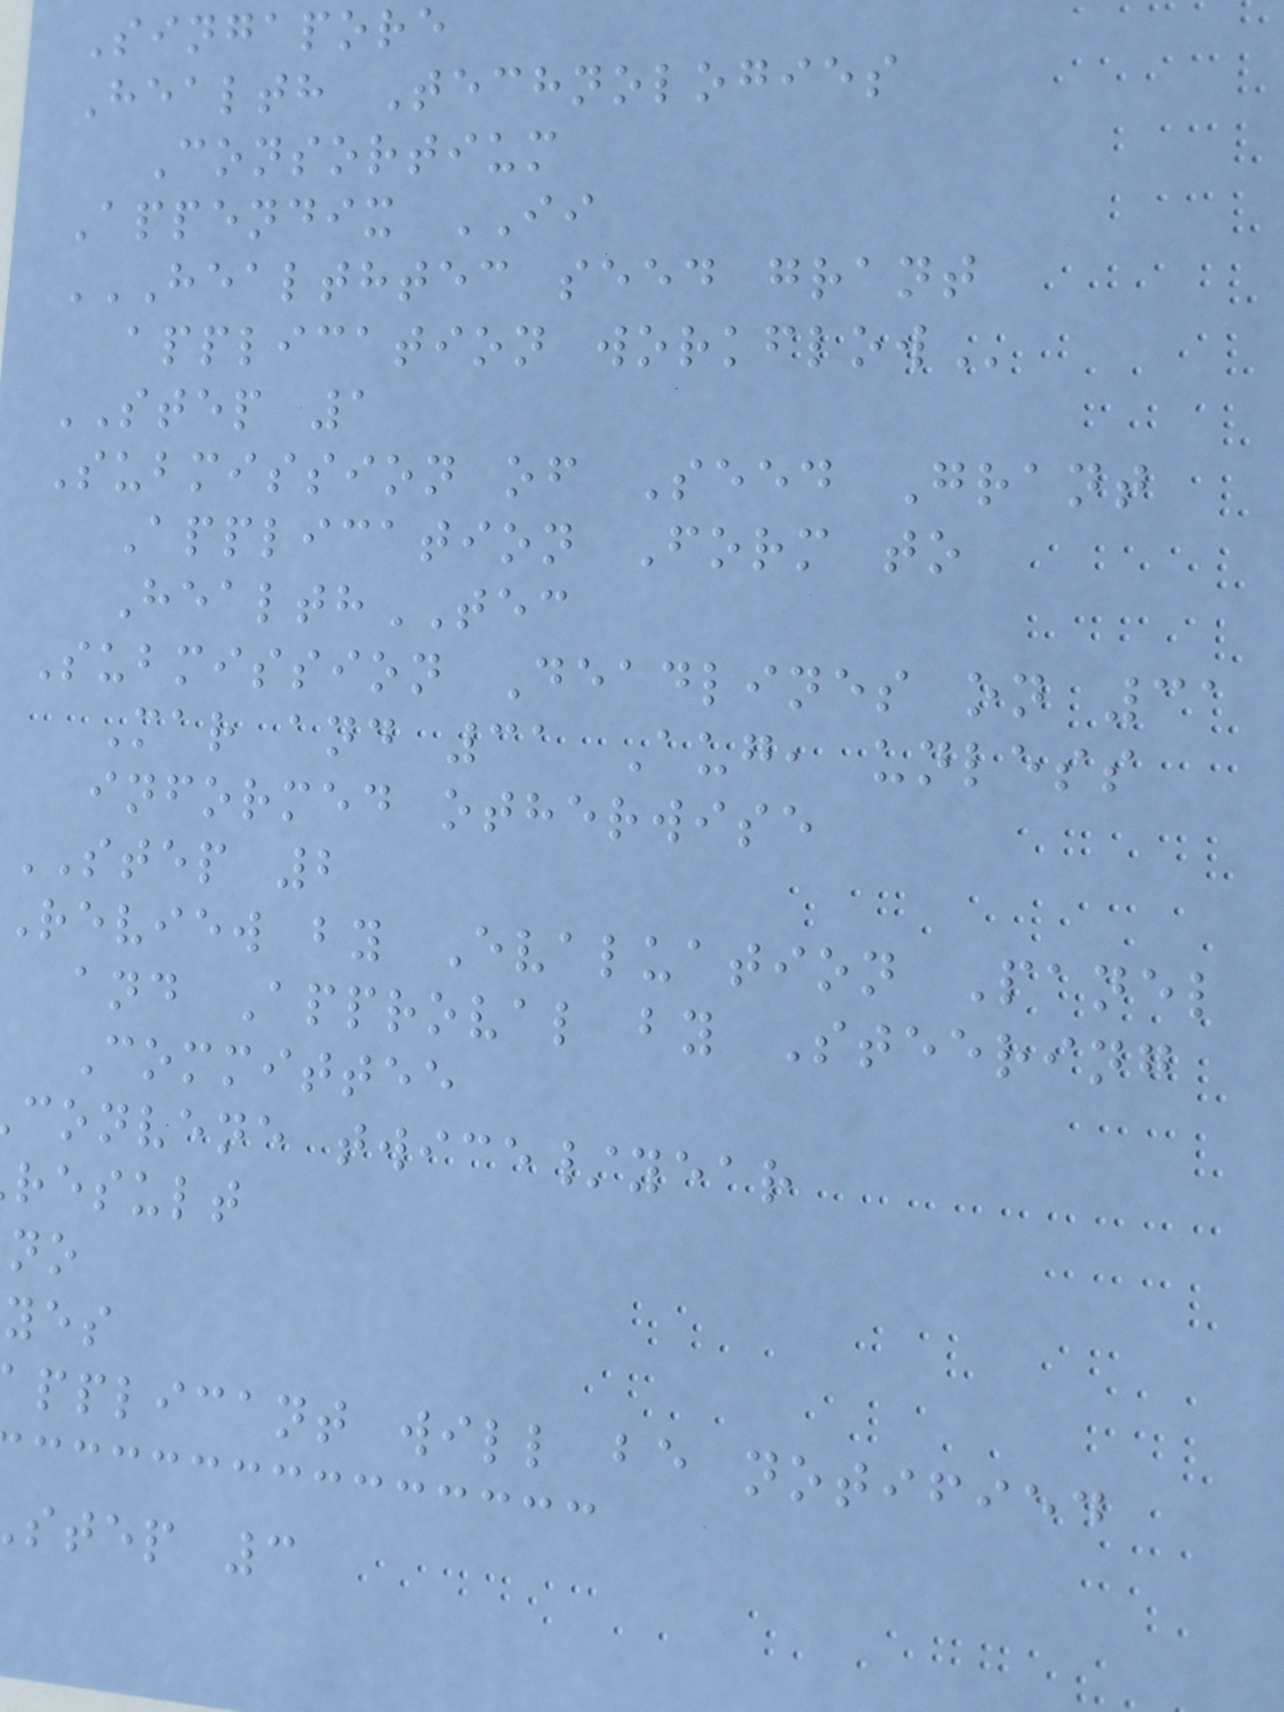Singapore
Health Technologies
Consortium
Appendix II
HEALTHTEC SEED GRANT
application
STEP 1
Submission of Seed Grant
Application Form to
HealthTEC
Submission Deadlines on 31
Mar and 31 Aug, unless
informed otherwise
STEP 2
Review by Evaluation Panel
and Approval by Steering
Committee
convene twice/year
result
pplicant will be notified
step 3
